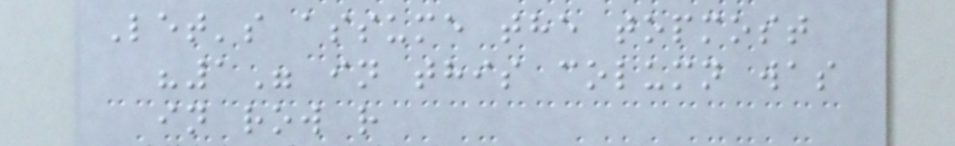Let's assume the topmost
"1" in this column was
in row r
